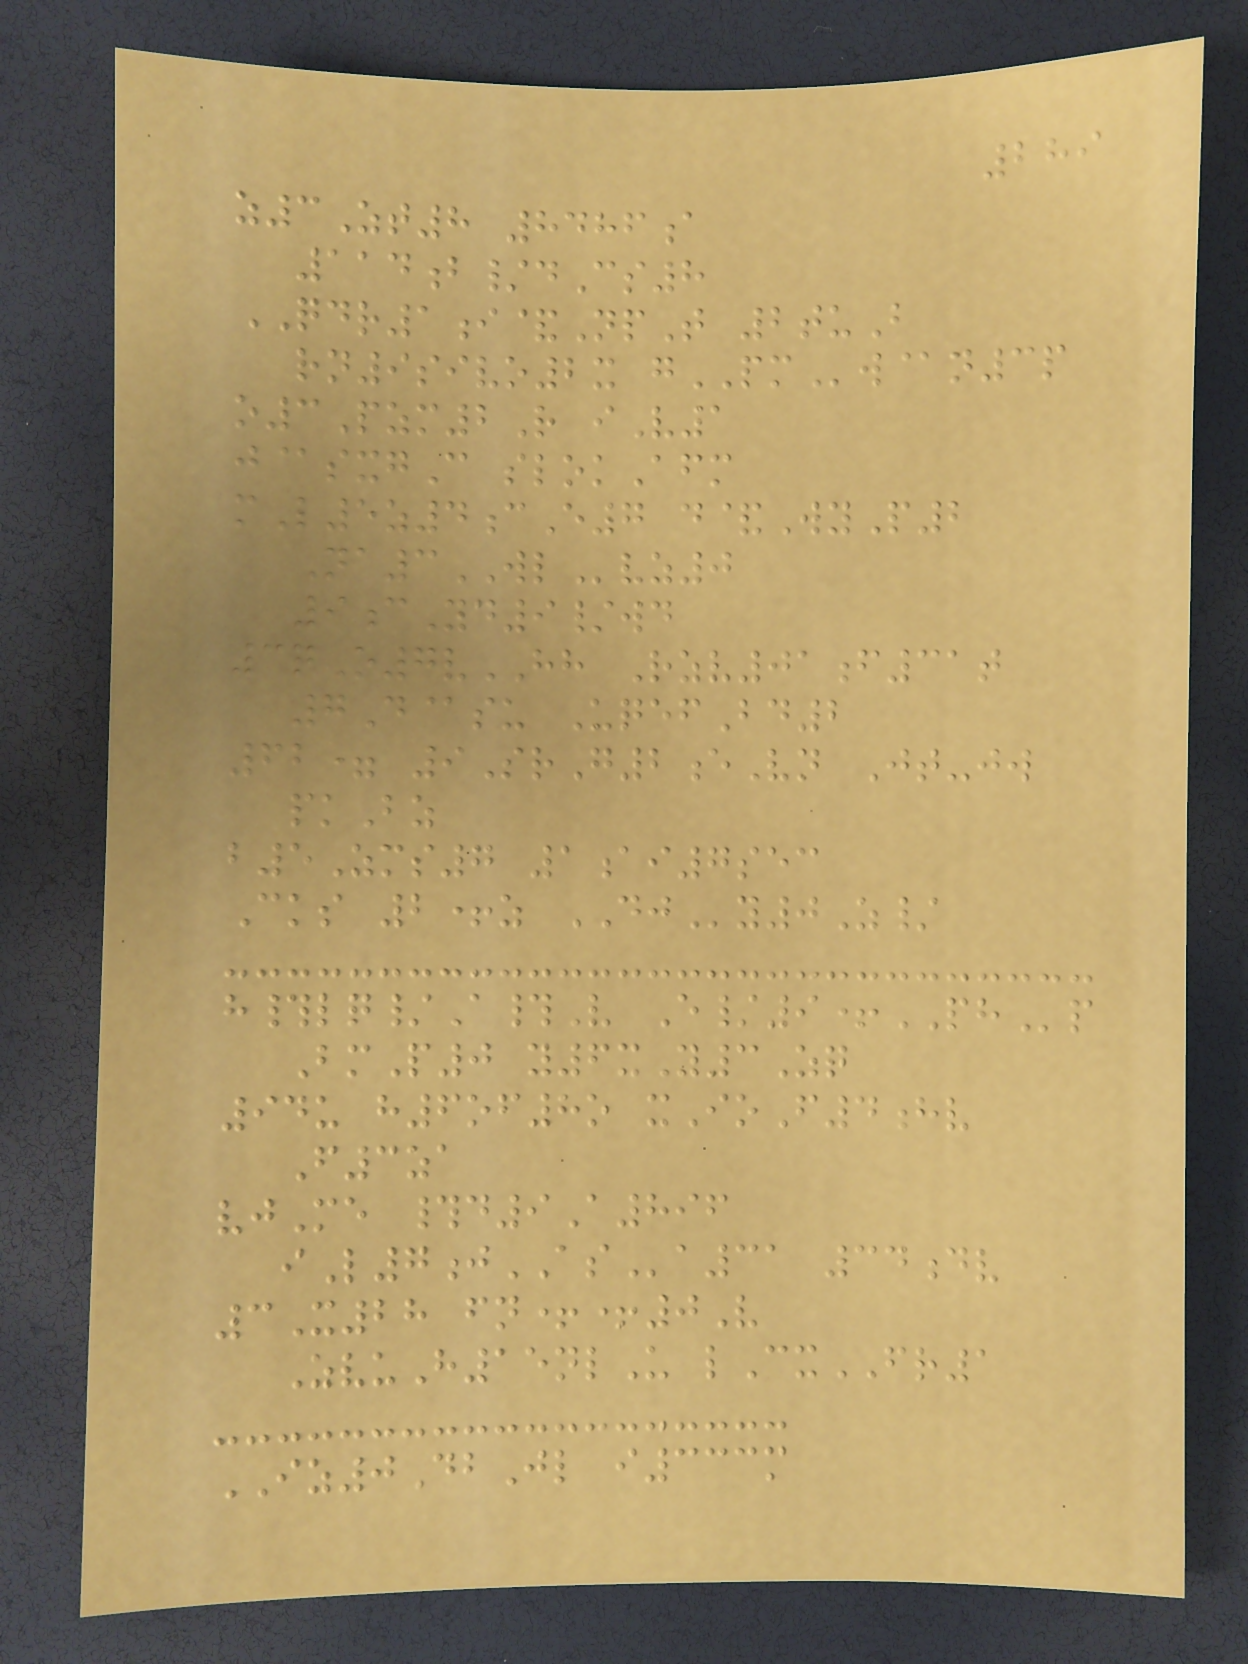289
z3Zt8 8486a
114b/dCs8
QDR1i&NpT 2tuB
rn9sivo2x gPMw@n3p
o3Pzm2R iV1
j@sxgC slokAfm
mL5z4cE7 d&WyP2
Na3WLvz0
9cYd9/wd
3qO7vHH Rzv01f31t
7D@su UqefBd2
62= 9SrG2eVn Jt-jw
pkBz
b5Zms7 1ai7sec
Cks 2+z DJy0Z/
h#lq/A#V E/9+PHp
BmP0 y6xY3Zq
94u h6of8o xIoF4hv
F3za
vjMe #d9A896
iL7jASa31 34dv
3X28 fn++0V
ZvuH15nlU lCxFR1
IZ0DbJl i333m
